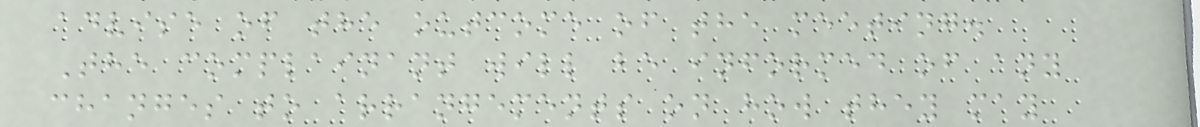advise of the outcome of the meeting.
The complainant will be informed of any
changes to arrangements on how they may
